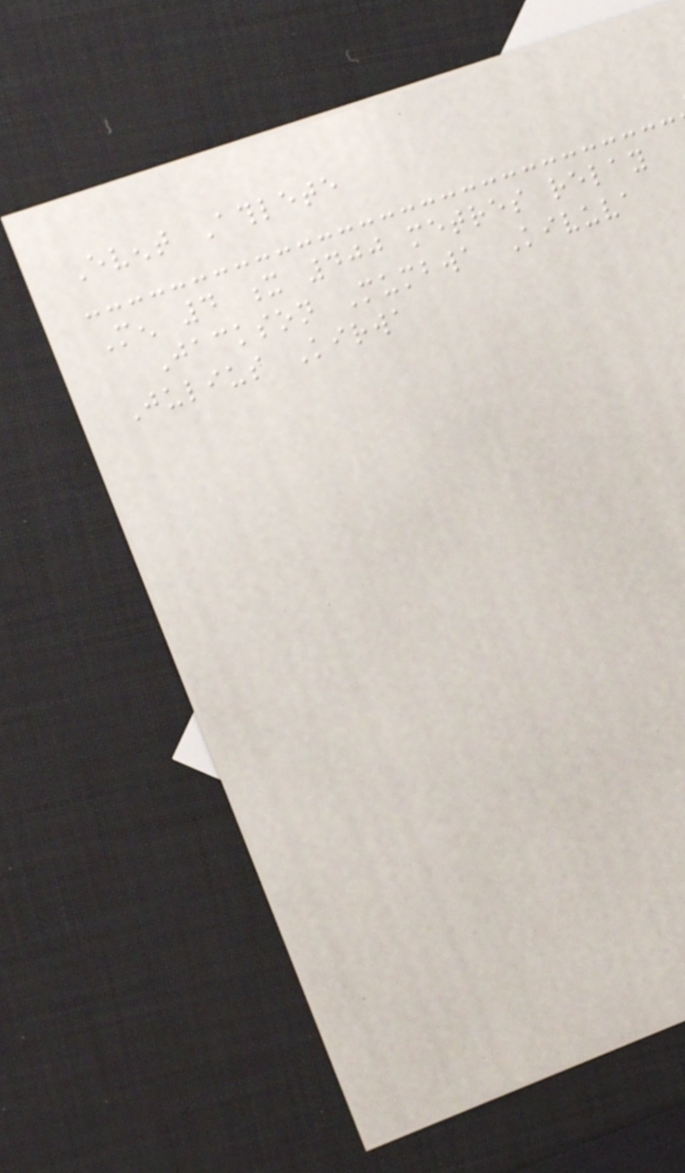Event Athlete
Men 4 x 400 metres relay
Jackson Mumbwa Kivuva
Julius Kirwa
